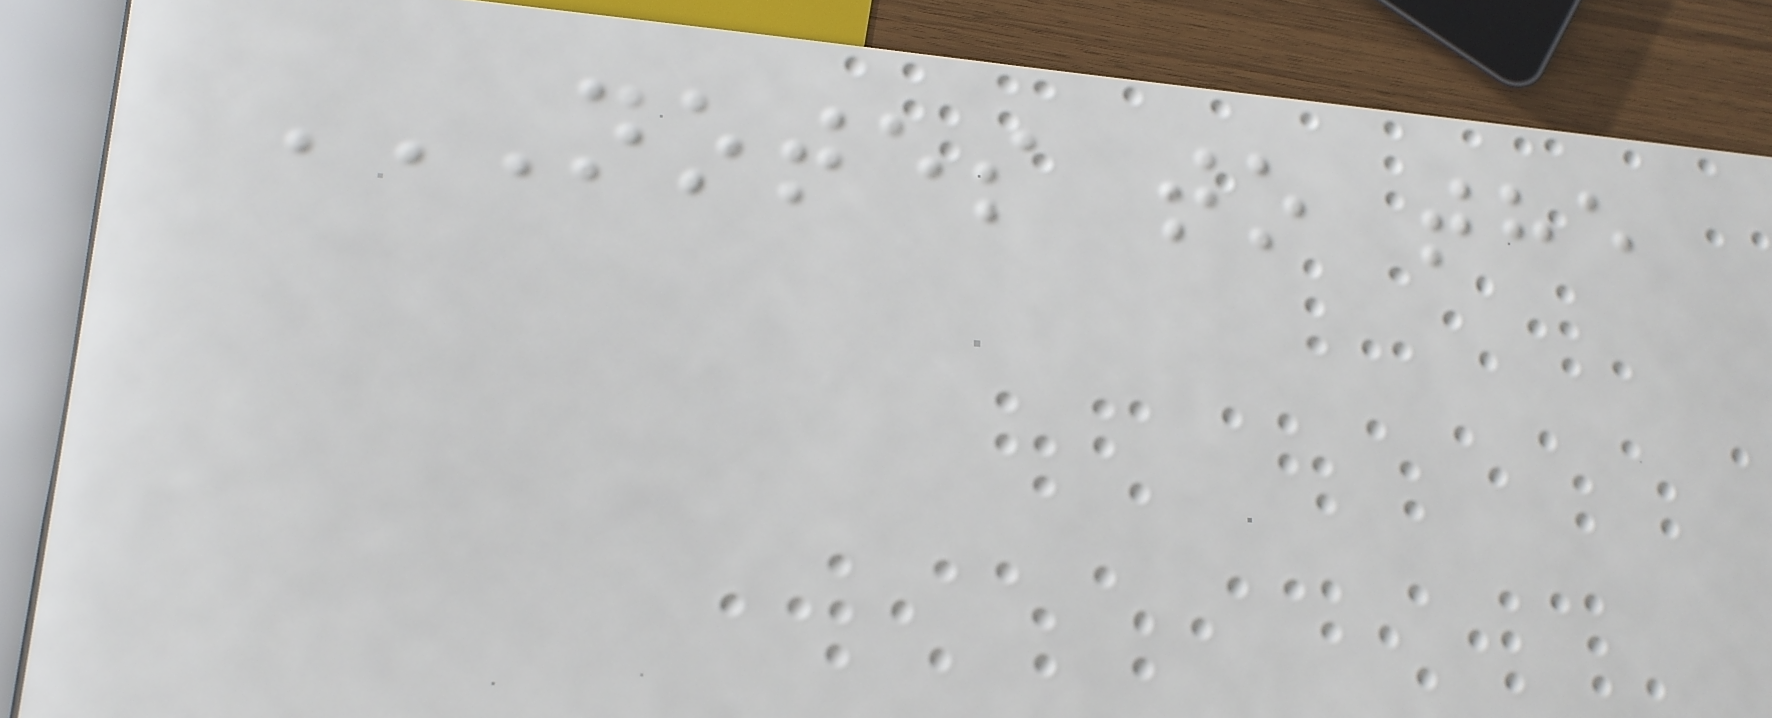NOTES TO THE
